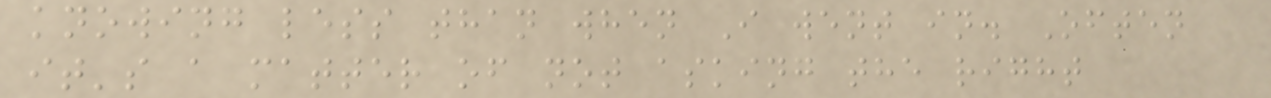knowing less than when I went in. Often
it's a matter of not asking the right
